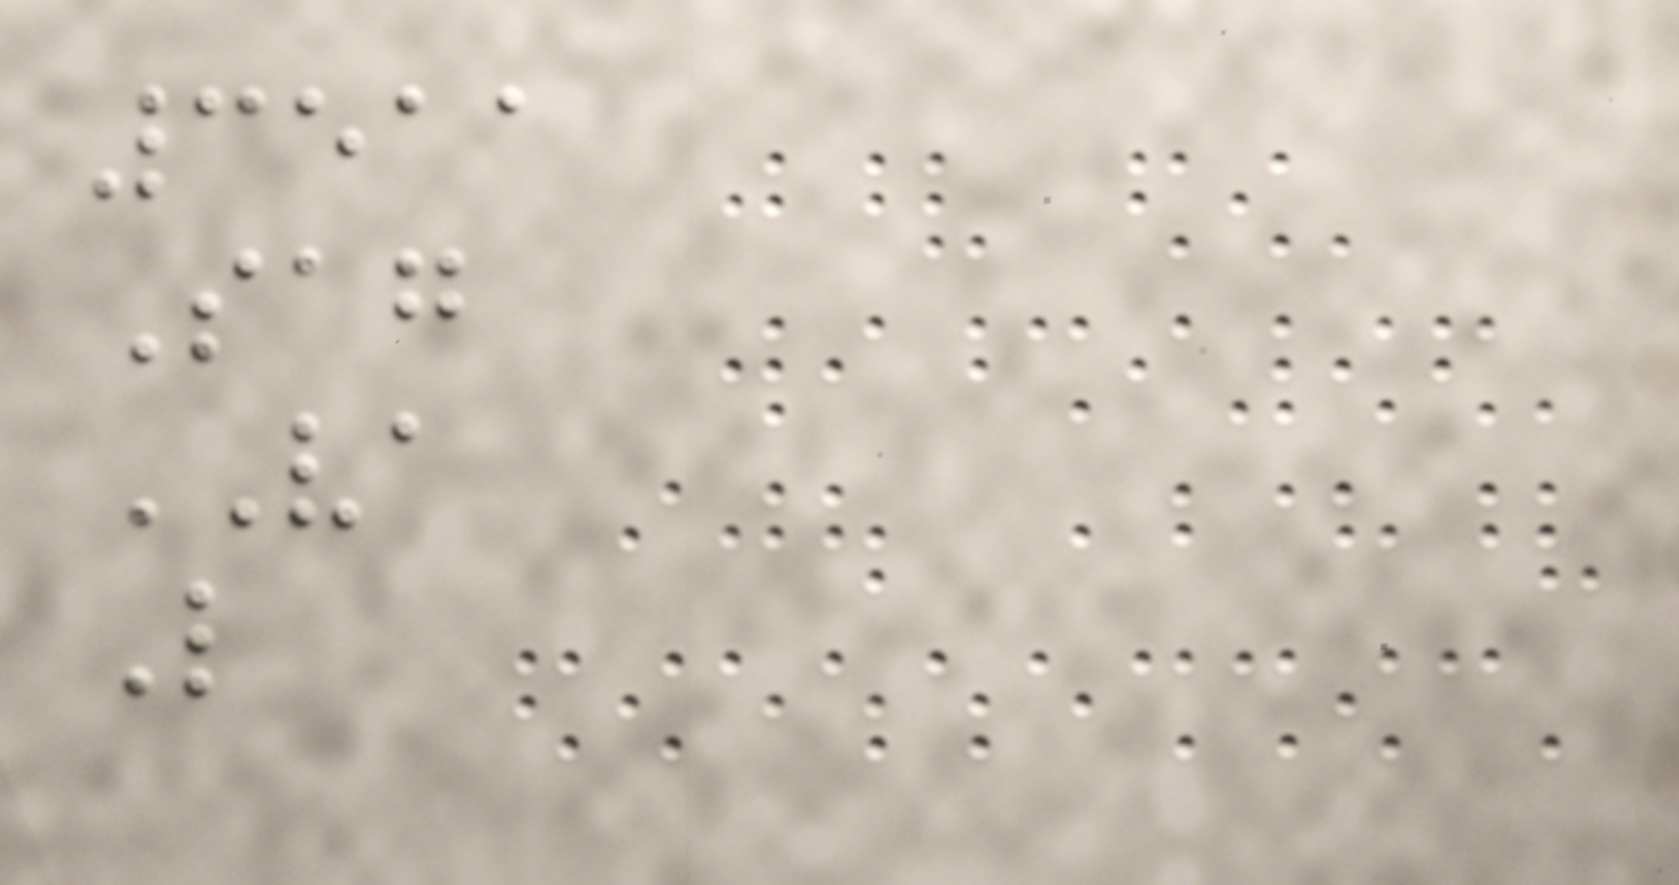3511
Sag
VA
L
